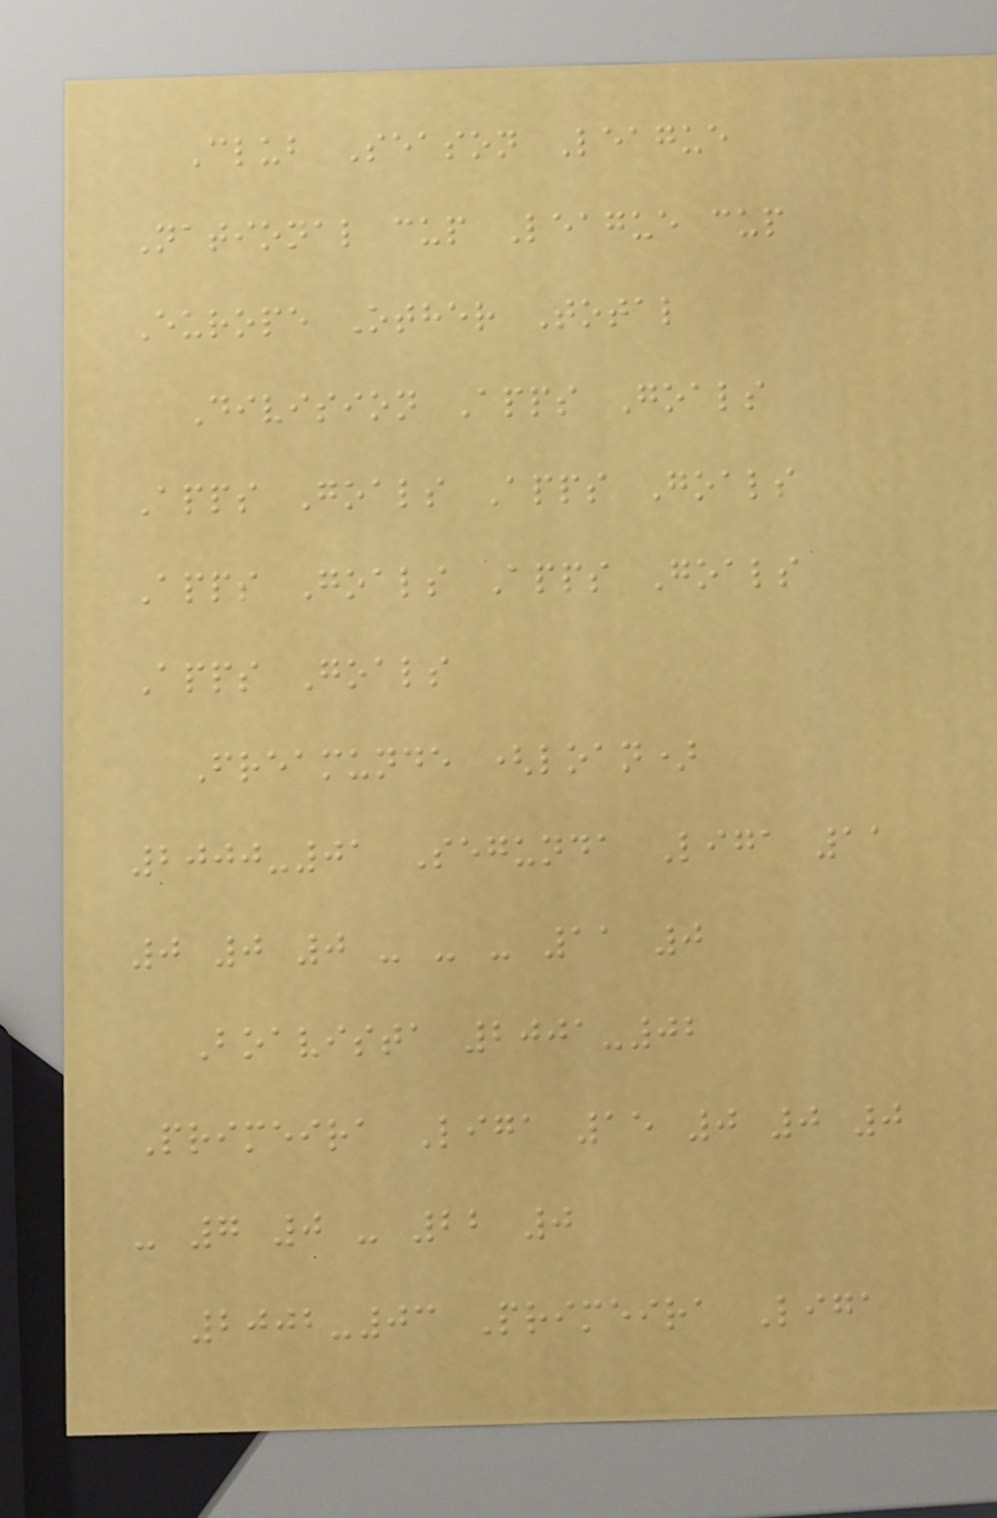Club Season League
National cup League cup
Europe Other Total
Division Apps Goals
Apps Goals Apps Goals
Apps Goals Apps Goals
Apps Goals
Freamunde (loan)
2000-01 Segunda Liga 11
0 0 0 - - - 11 0
Boavista 2001-02
Primeira Liga 15 0 0 0
- 7 0 - 22 0
2002-03 Primeira Liga
